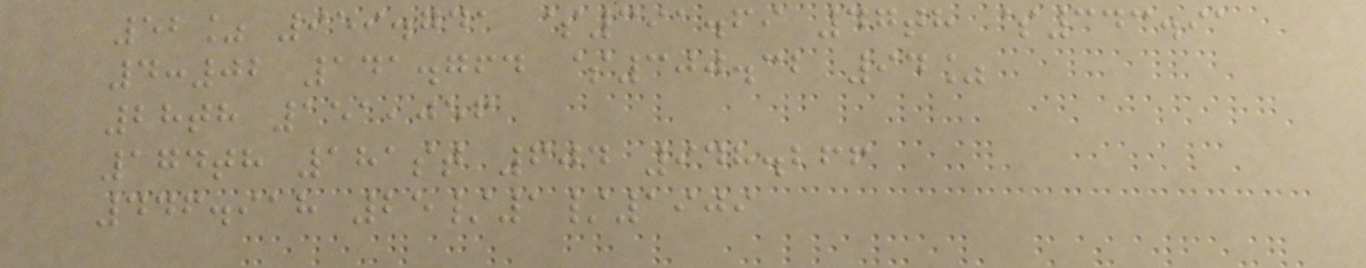52% 959.741 $391.69 47th $343.91
4:02 141.764 $300.32 94%
28th 151,056
174th 181st 604 948.266
446.918 25/1/1909
